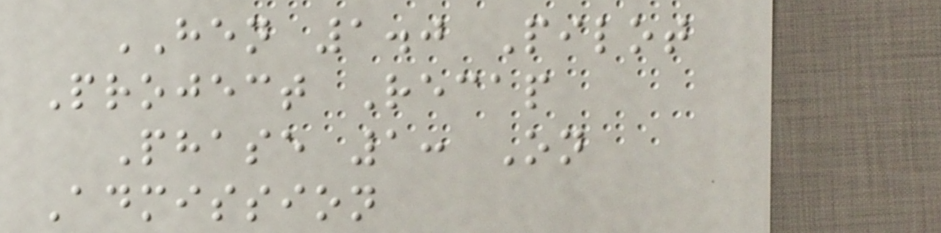HEN 1.0 Pilot
Project Recap
Phase 1: On
Admission
